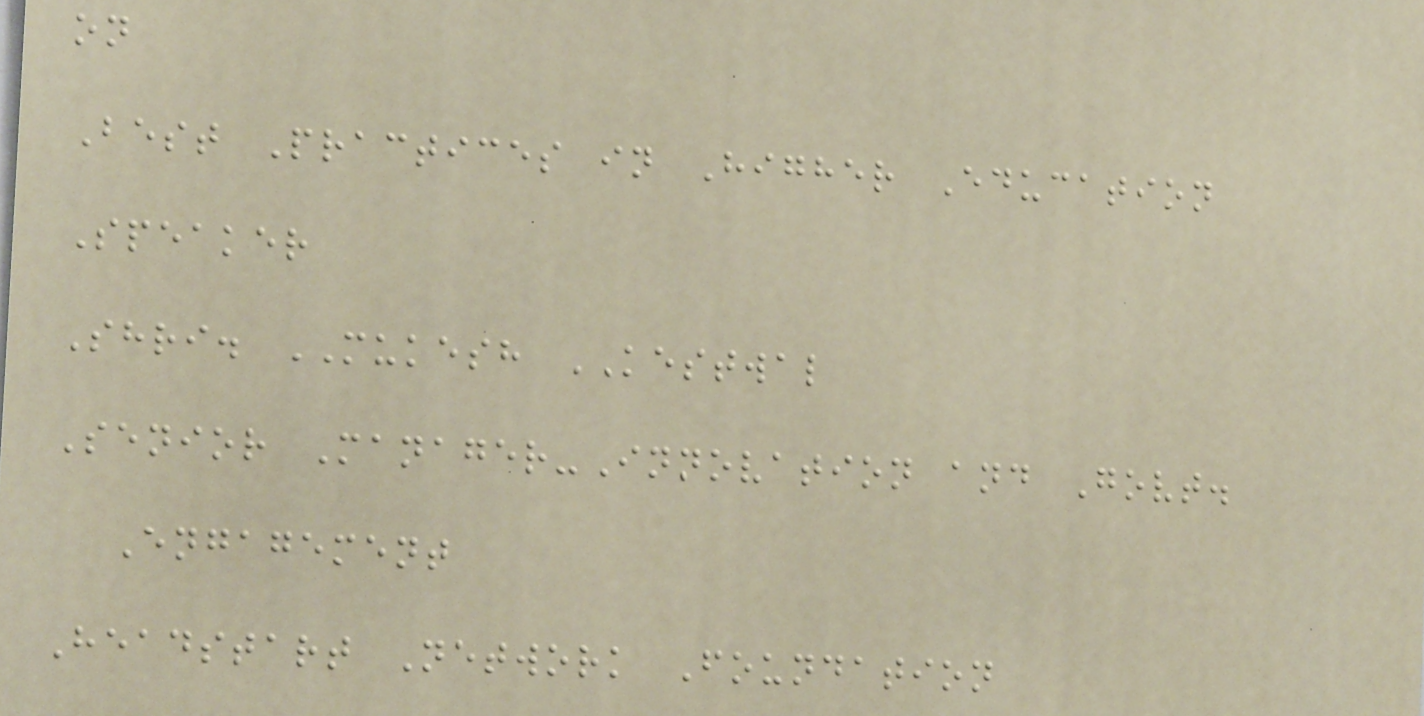on
Best Practices in Higher Education
Speaker
Shri. MUKESH KESTWAL
Senior Manager-Innovation and Govt.
Engagement
Headstart Network Foundation
